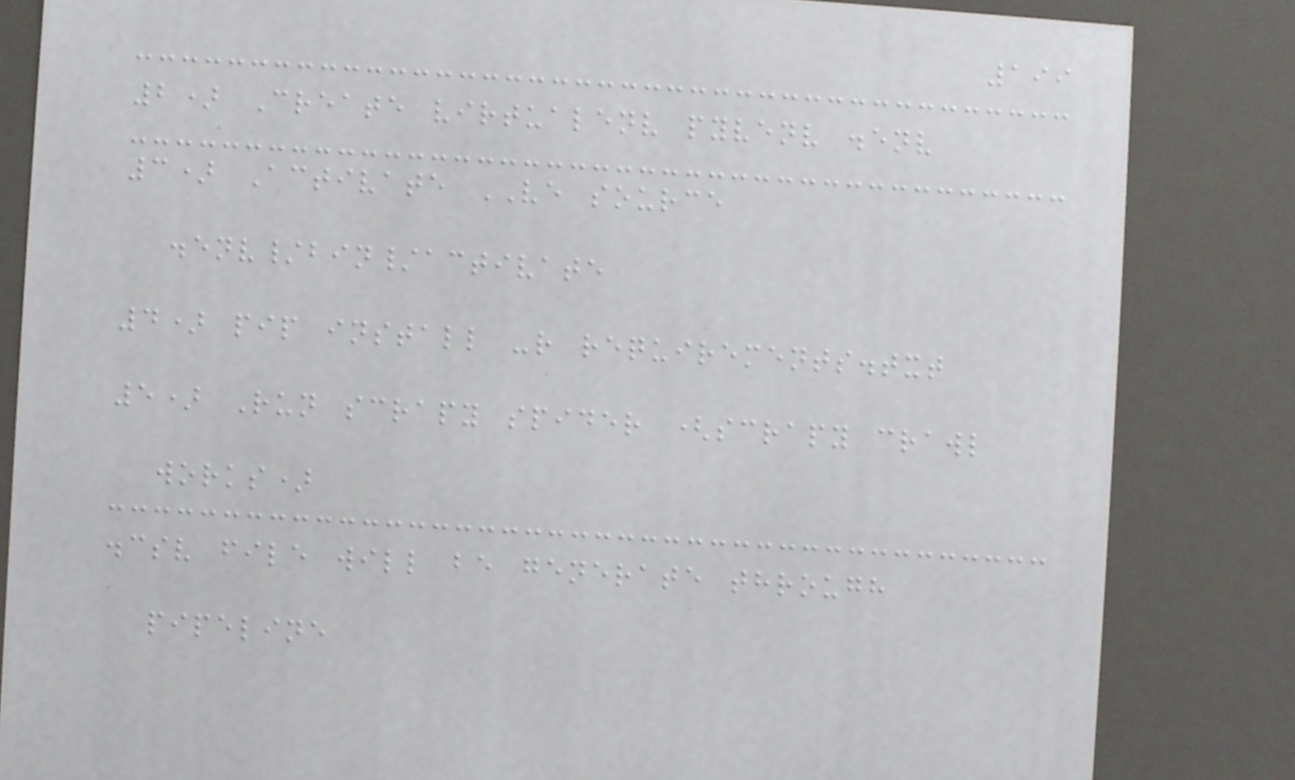199
2) Create virtualenv pyvenv .env
3) Activate VE source
.env/bin/activate
4) pip install -r requirements.txt
5) Run scrapy spider (scrapy crawl
works)
.csv file will be generate through
pipeline
